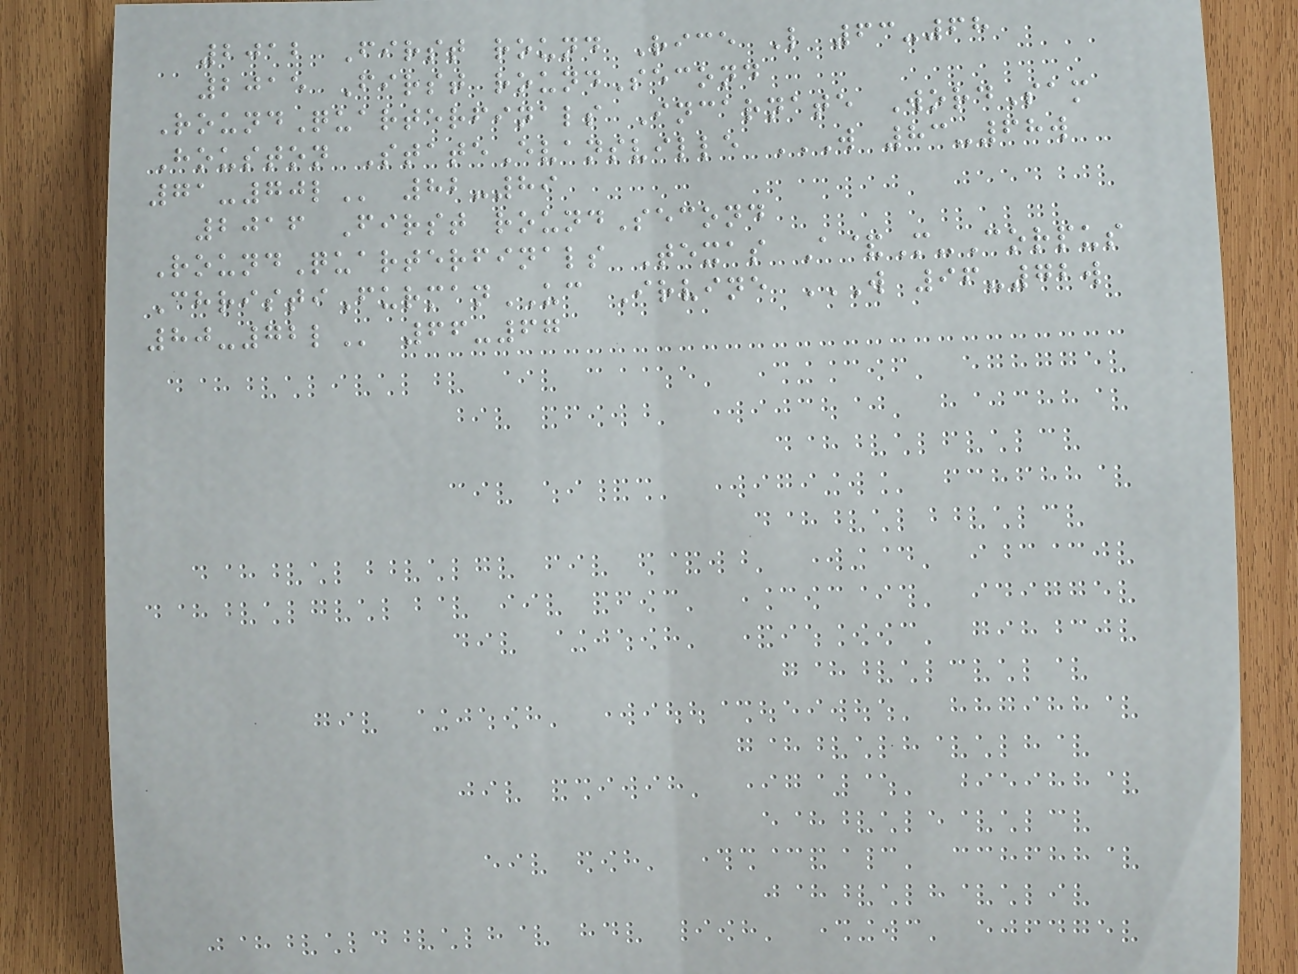2012 First round Rice L 63-68
2015 First roundSecond
RoundQuarterfinals Incarnate WordSam
Houston StateEvansville W 83-68W
71-70L 82-89
2016 First roundSecond
RoundQuarterfinals Texas A&M-Corpus
ChristiFurmanUC Irvine W 96-72W
80-72L 66-67
